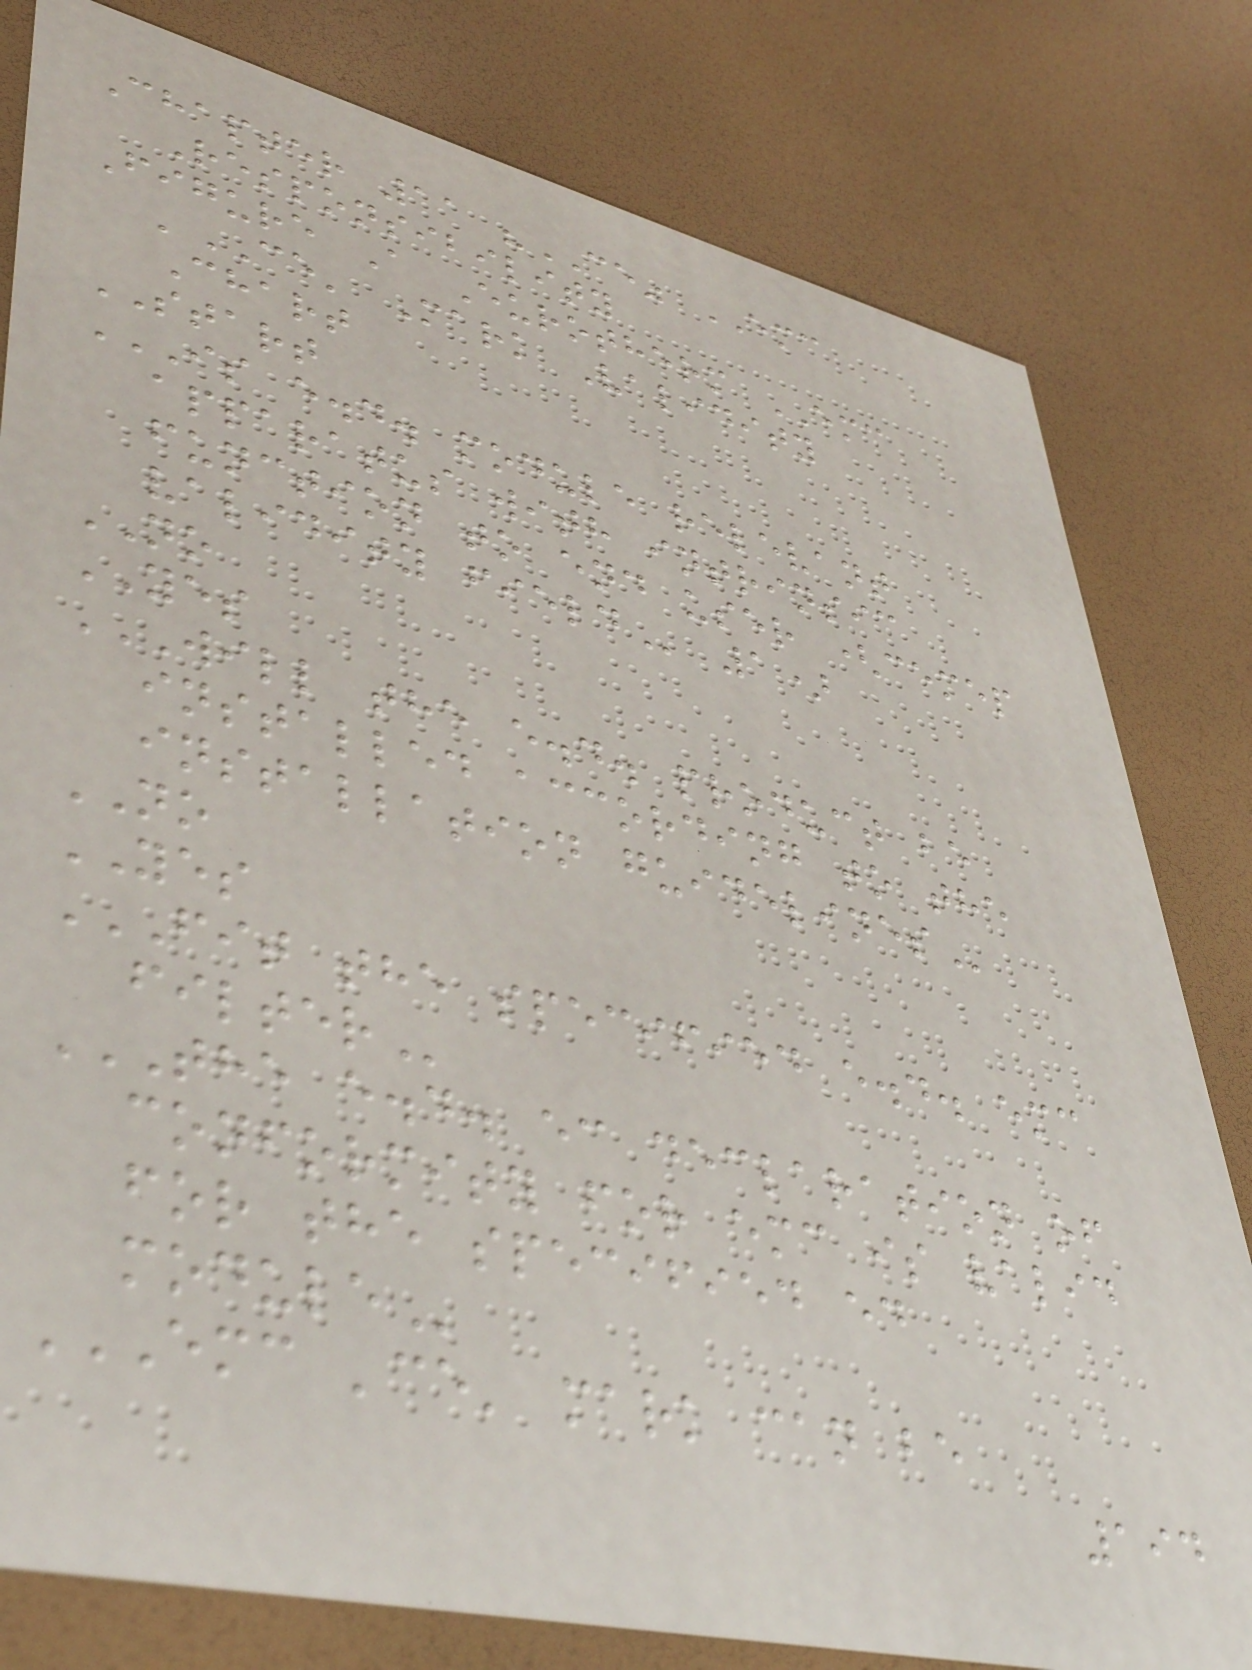Chapter 11 "CE" EMC
Responsibility
Figure A Eurotherm EMC
'CE' Mark Validity
Chart
START
IS E.D. MODULE RELEVANT
apparatus with intrinsic
function to end user (cemep
validity
NO
YES
WILL THE E.D. PRODUCT BE
installed according to the
installation
NO
YES
FIT THE SPECIFIED E.D. EMC
THE E.D. EC DECLARATION OF
conformity for emc is valid
for the specified ed
EMC 'CE' MARK CAN BE
194
